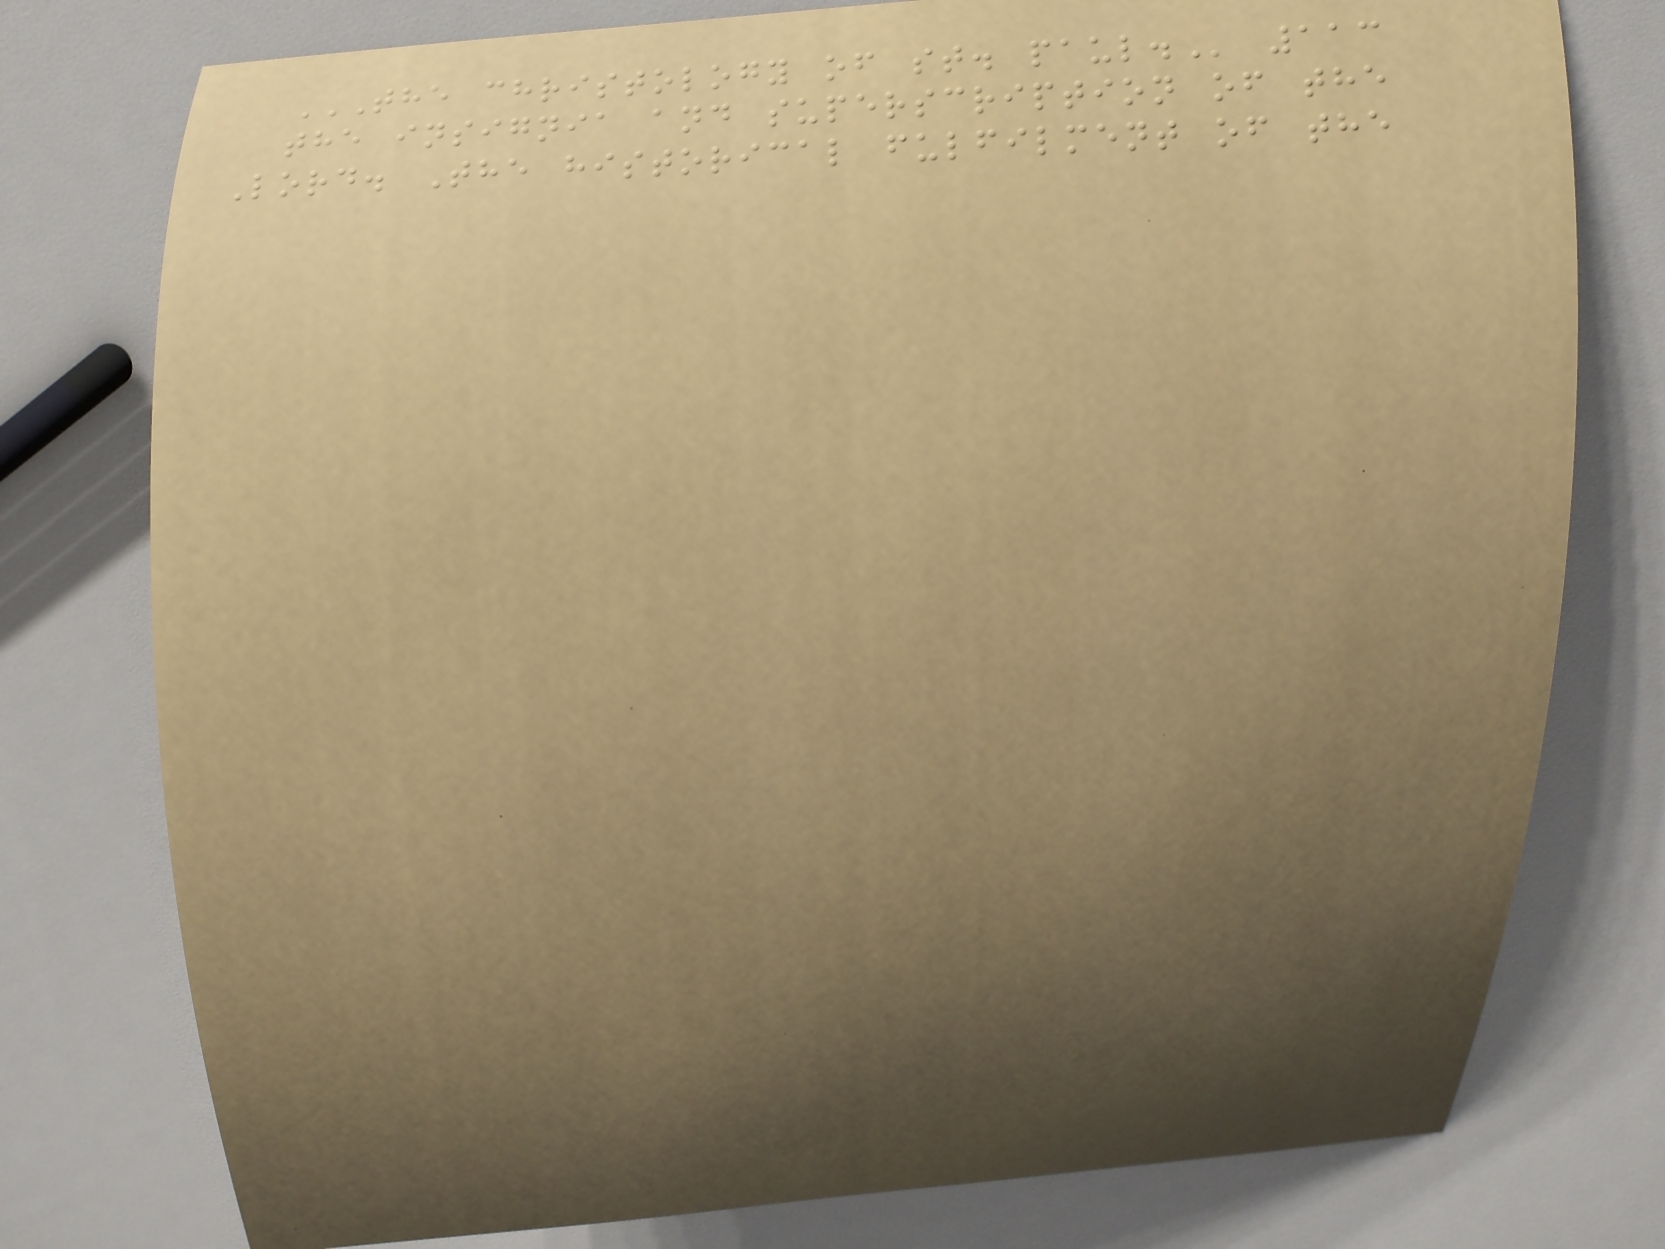THE CHRISTOLOGY OF ST. PAUL. 113
the insignia and superscription of the
Lord. The historical fulfilment of the
